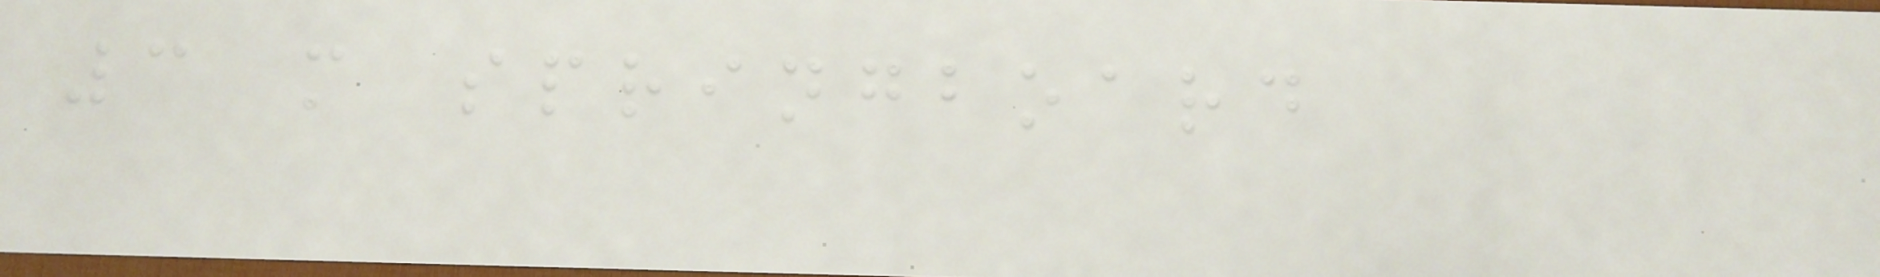3 m springboard
